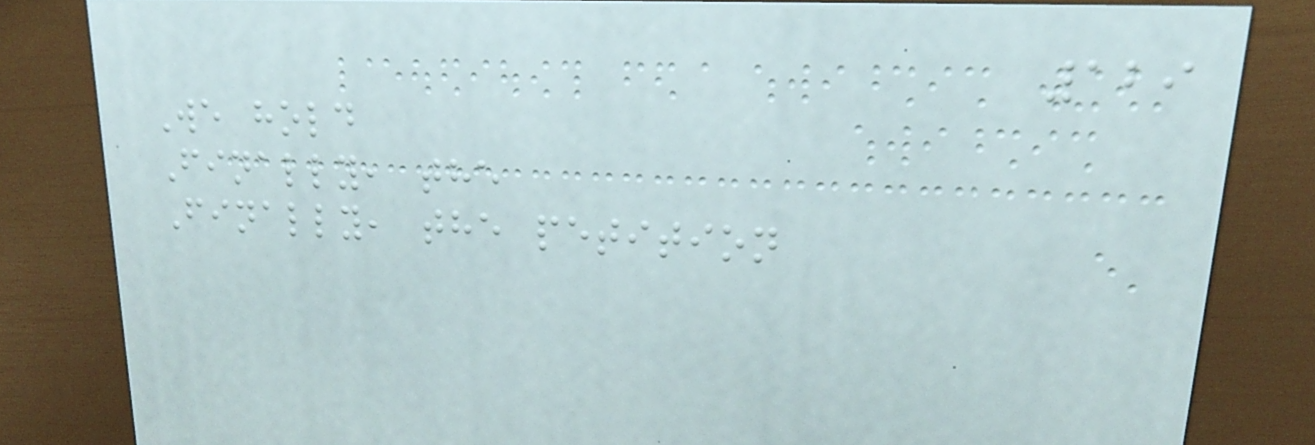129
We hold
Finally, the
Finally, the petition
